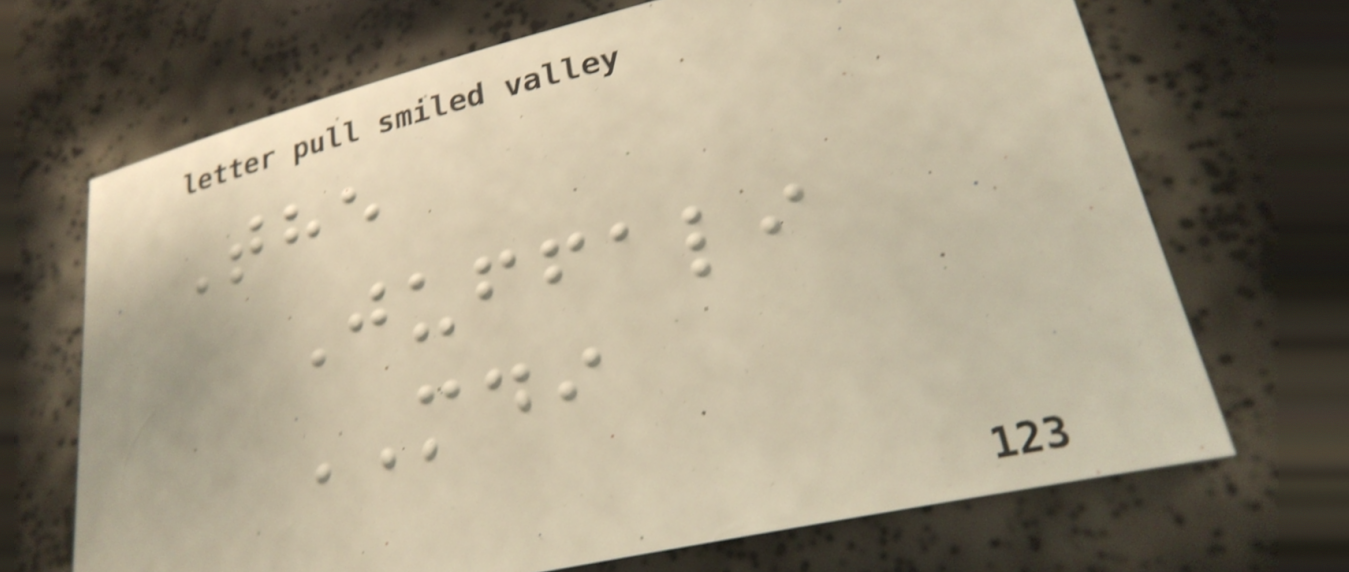The
Juffali
MDI
